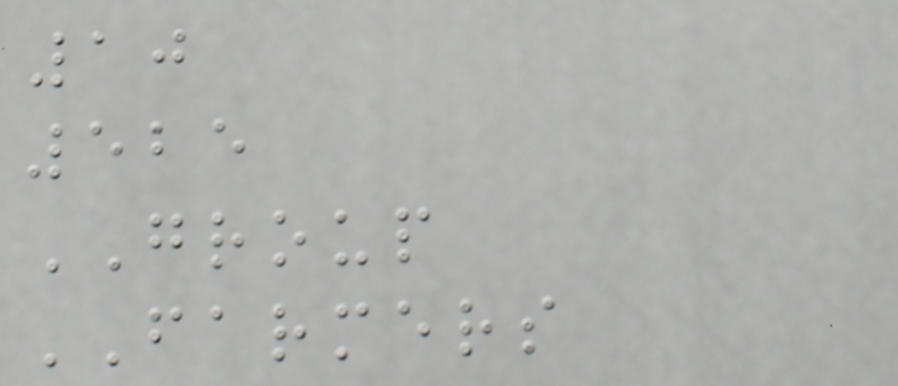10
525
GROUP
FARMERS
